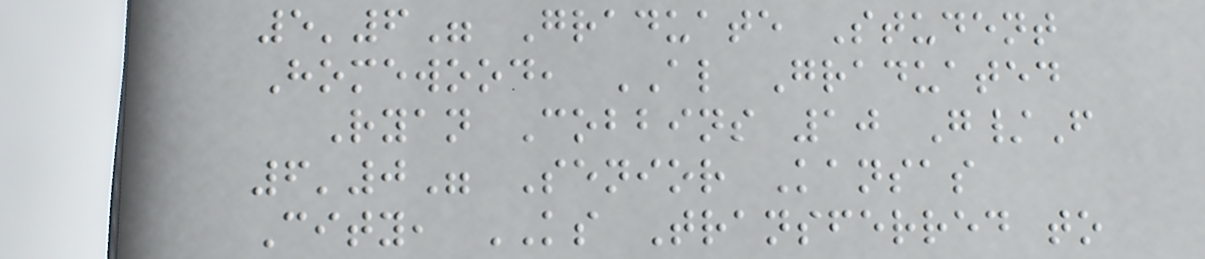5'6" Graduate Student
Homewood, AL Graduated
Ryan Cobbins 10 G/F
6'0" Senior Kansas
City, KS Transferred to
